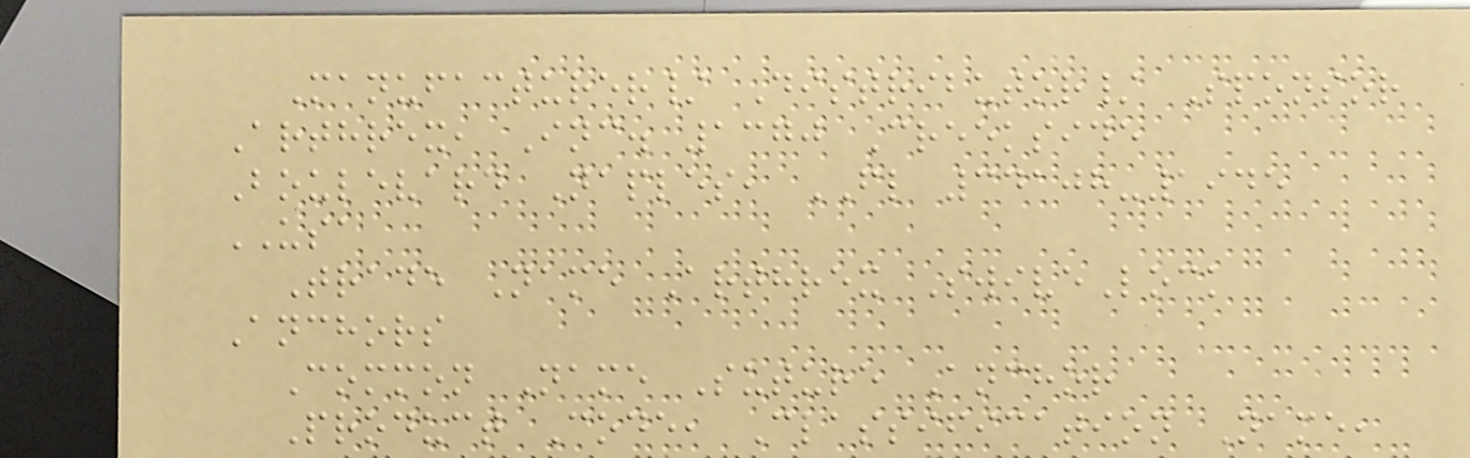Manufacturer/ Distributor/ Sponsor
Arthrex, Inc. 1370 Creekside
Boulevard Naples, FL 34108-1945
USA
Trade Name Arthrex SwiveLock
Anchors
Common Name Suture Anchor
Product Code, Classification Name,
